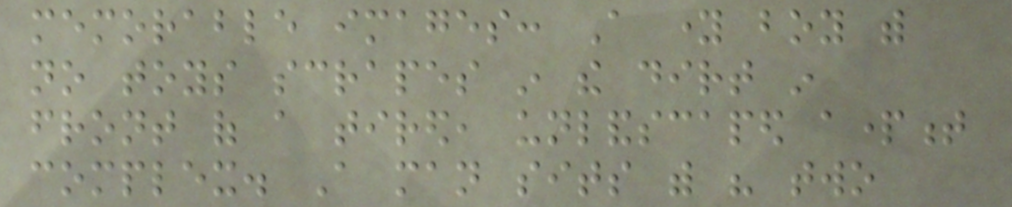memorable images: A young boy with
no toys scrapes in the dirt in
front of a tired, unlandscaped apartment
complex. A man sits with his two
